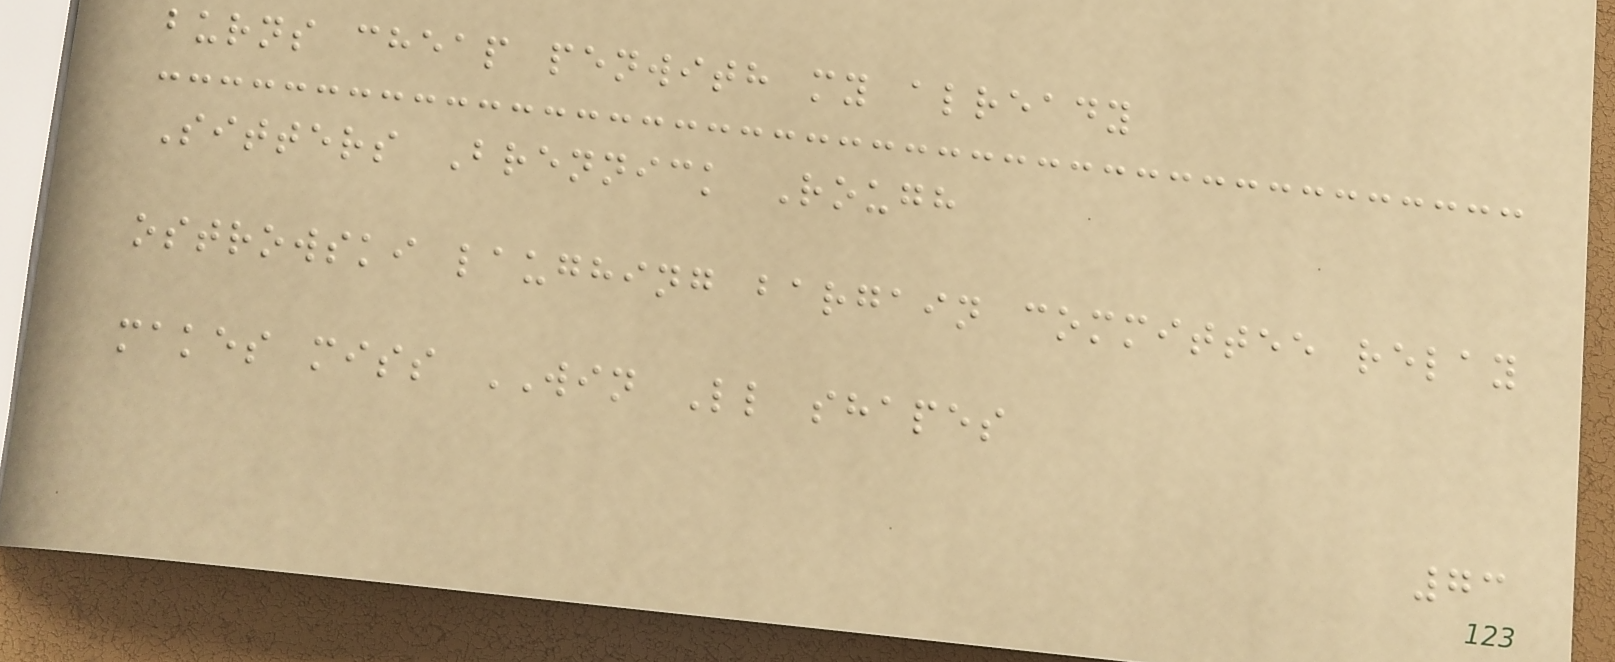burns cheap penwith my already
Sitters Brennick Rough
ostrowski laughing bargain committee relay
makes miss WIN Ll shapes
73
